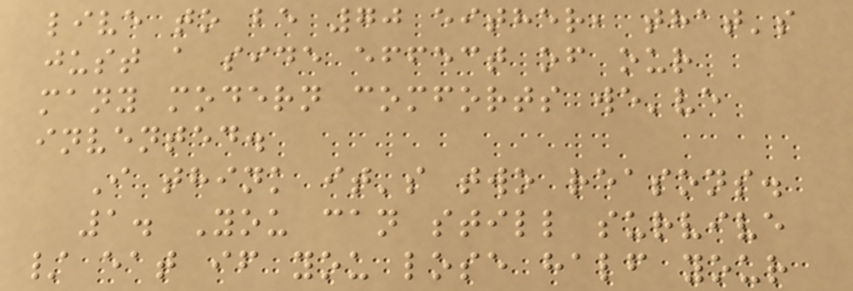live to be 70 either, that's
just a side effect of our
many modern comforts we've
invented.
I think it's two reasons.
1. You can still survive
/ eat if you lose half your
